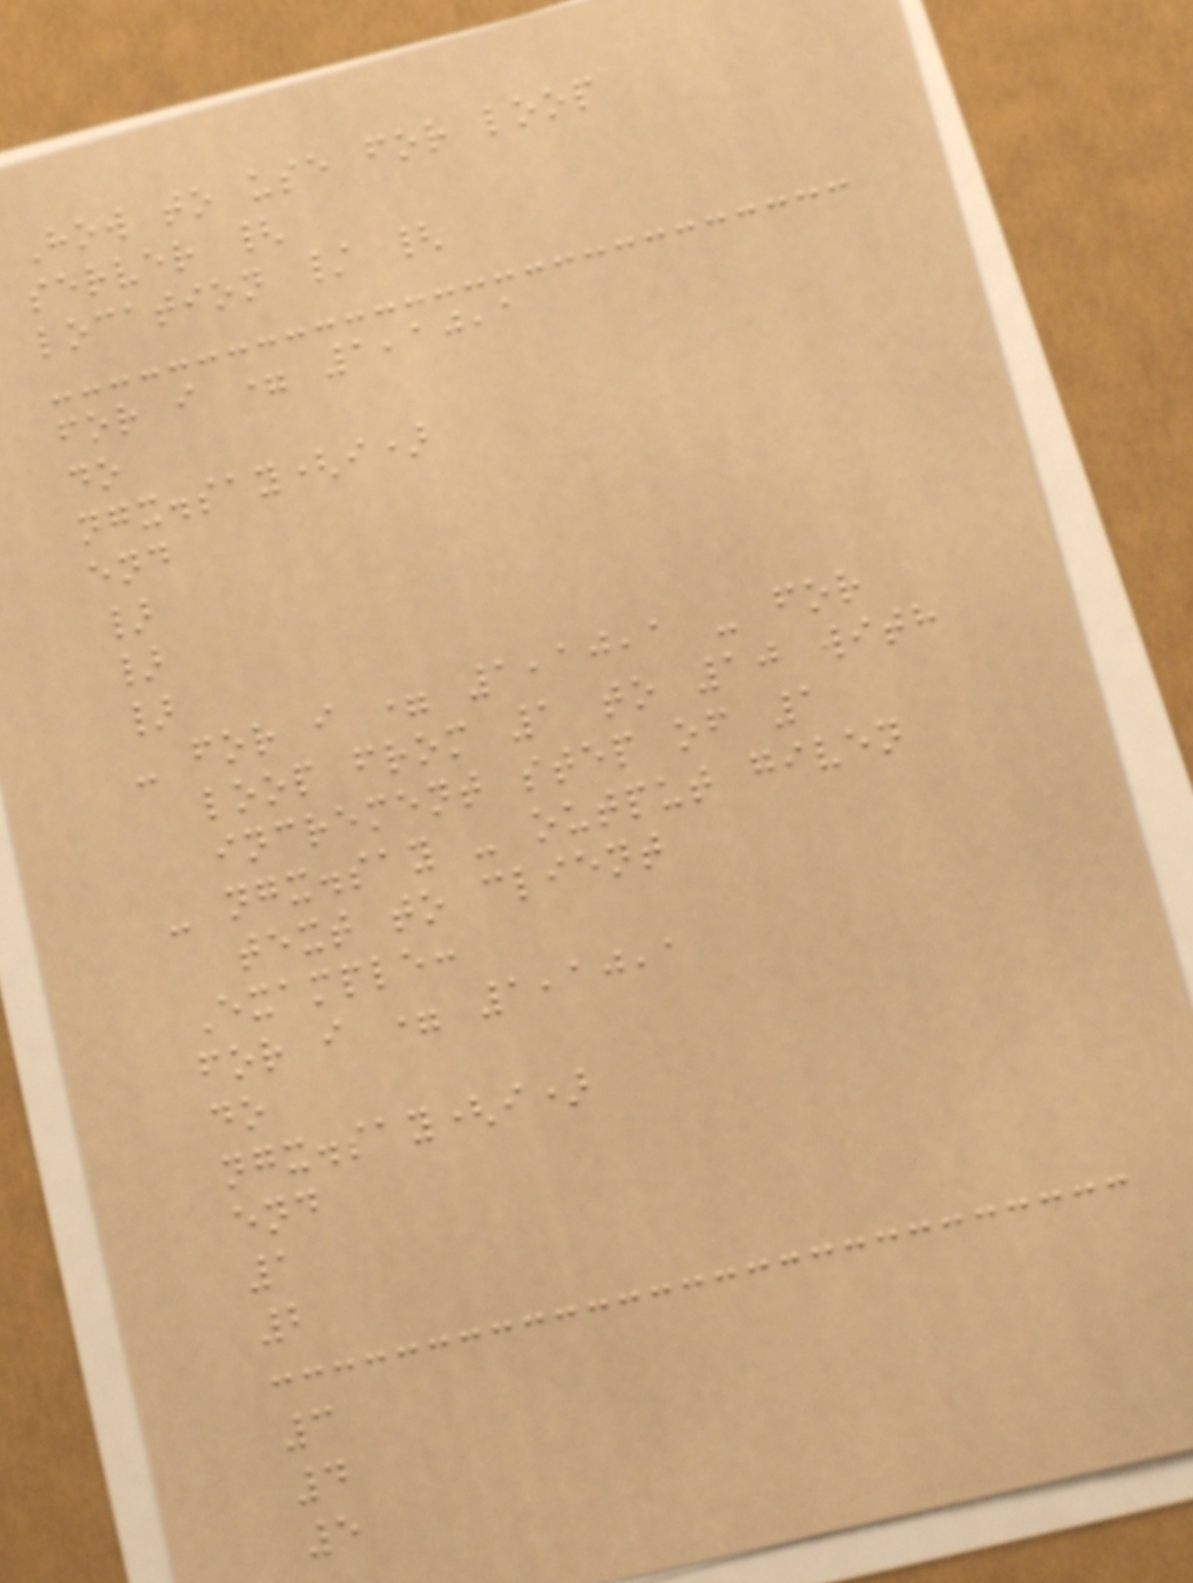How to use for loop
server {
location / {
for i = 1,10,1
do
ngx.say(i)
end
}
}
}
- for i = 1,10,1 - for
loop from 1 to 10 with
increment step of 1
- ngx.say - output given
text to client
Example:
for i = 1,10,1
do
ngx.say(i)
end
1
2
3
4
5
